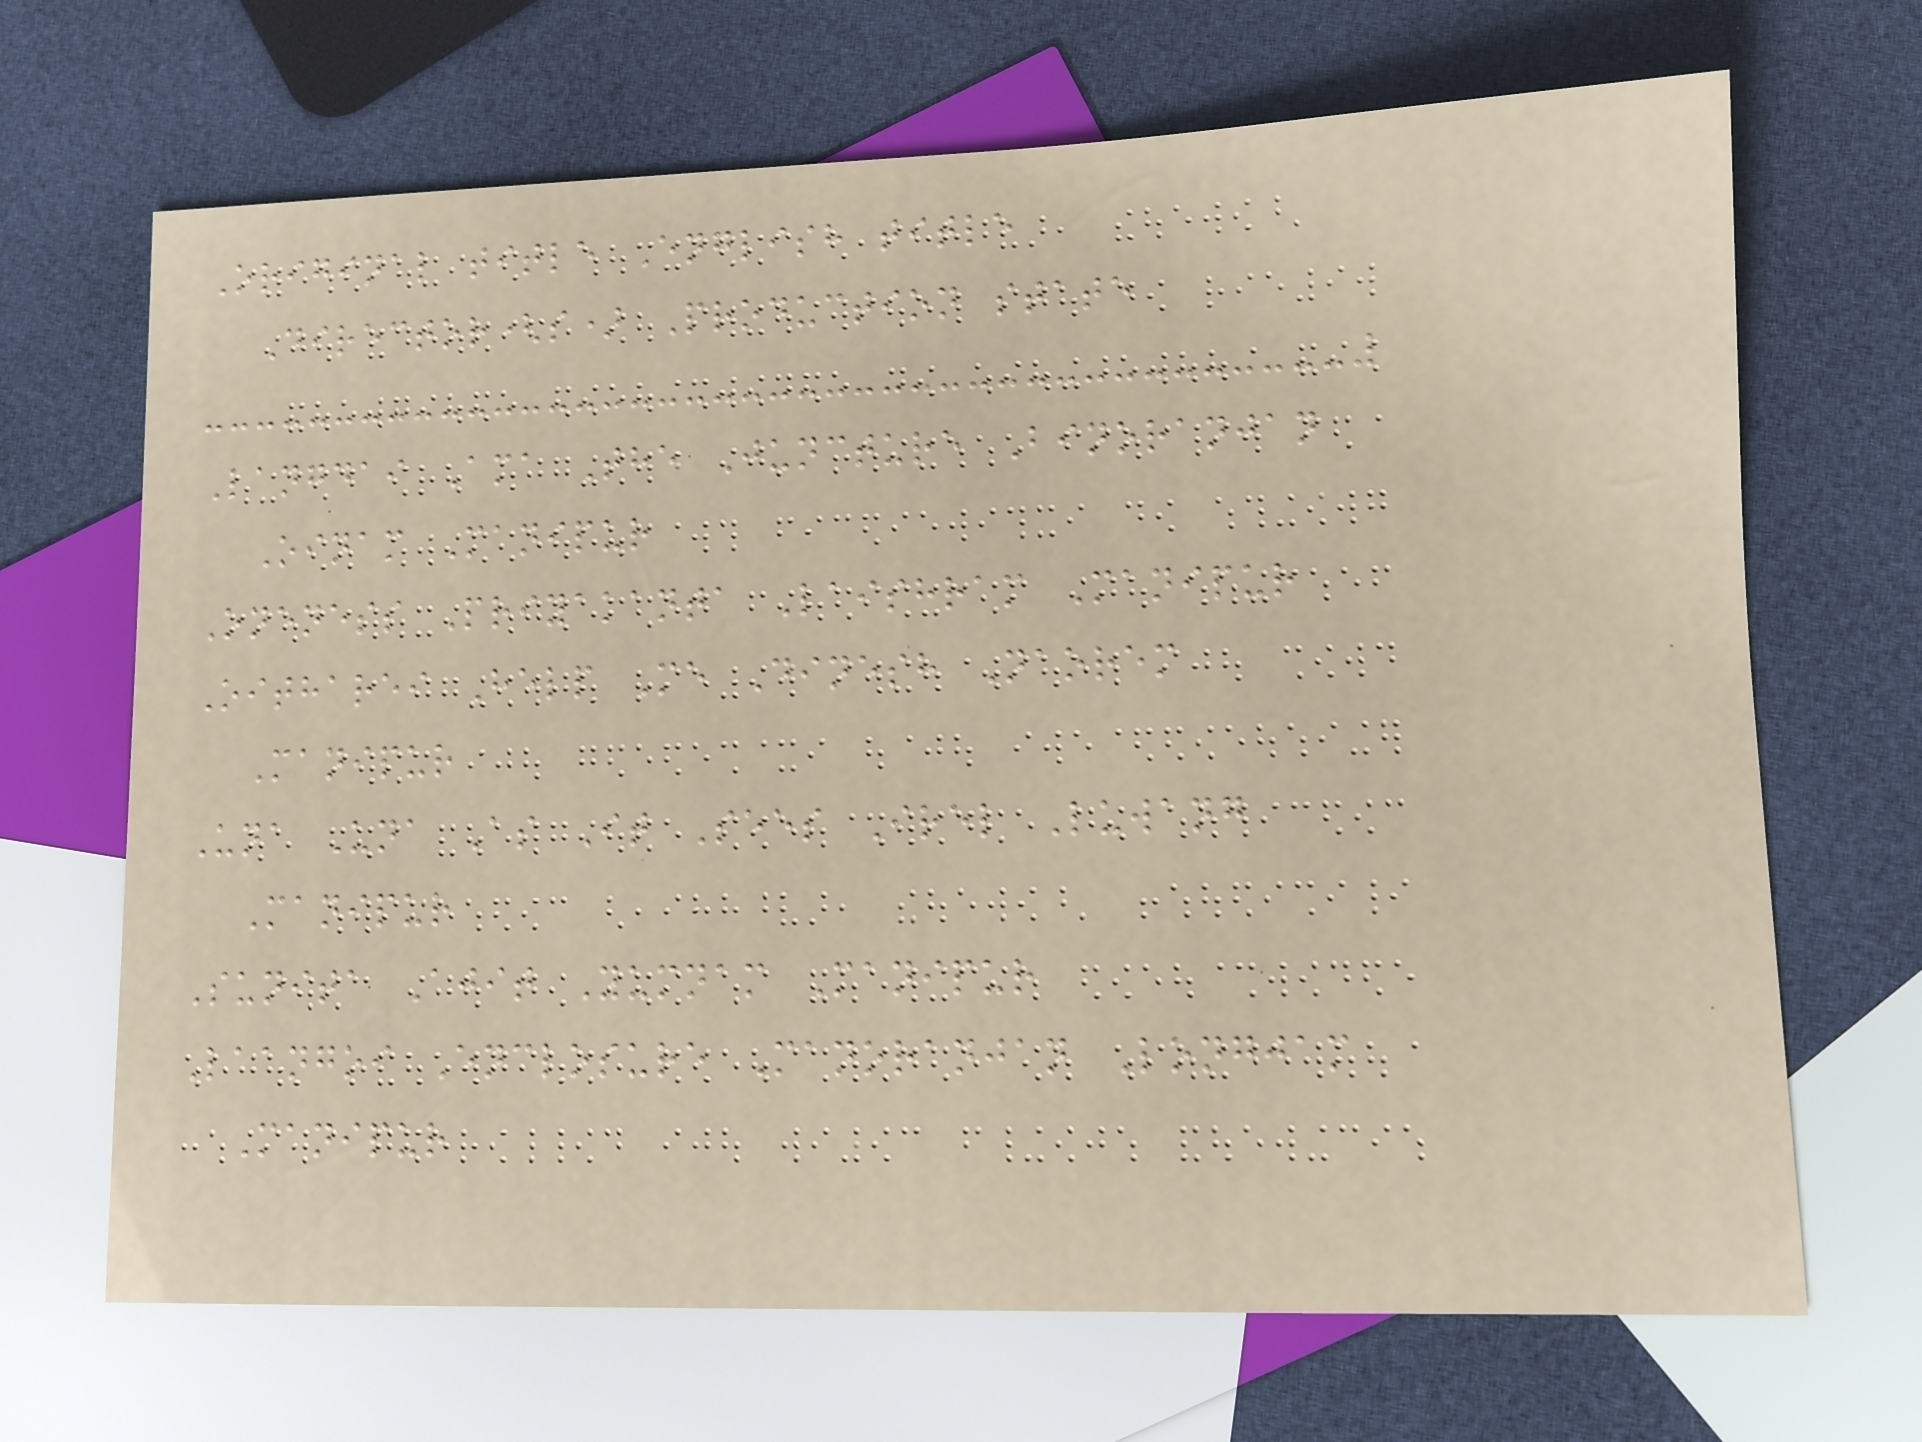Original title English title
Director(s) Production state
Langdai Ama The Juncture Binoranjan
Oinam Manipur
Oneness Priyakanta Laishram Manipur
Oitharei Help Me Dinesh Naorem
Manipur
Una Una As It Sees Irel Luwang
Manipur
Sunita Ajit Yumnam Manipur
Laangoi Enclosure Manoranjan Longjam
Manipur
